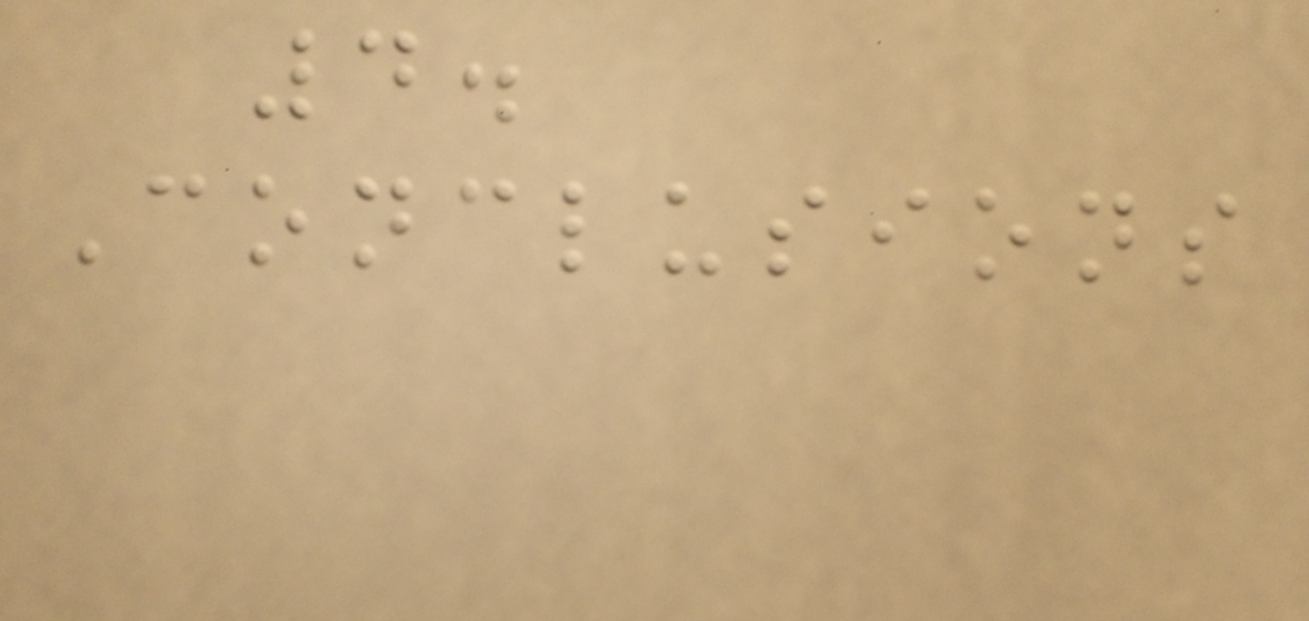4.
Conclusions
